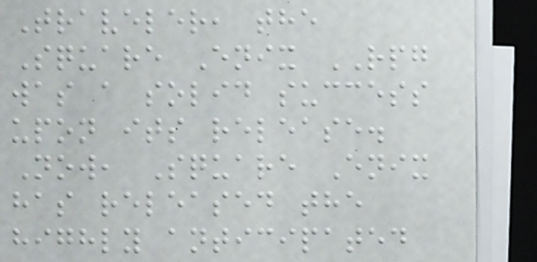Traveler, the
Square Enix RPG
was a solid success
upon its release.
Now, Square Enix
has released the
highly anticipated
